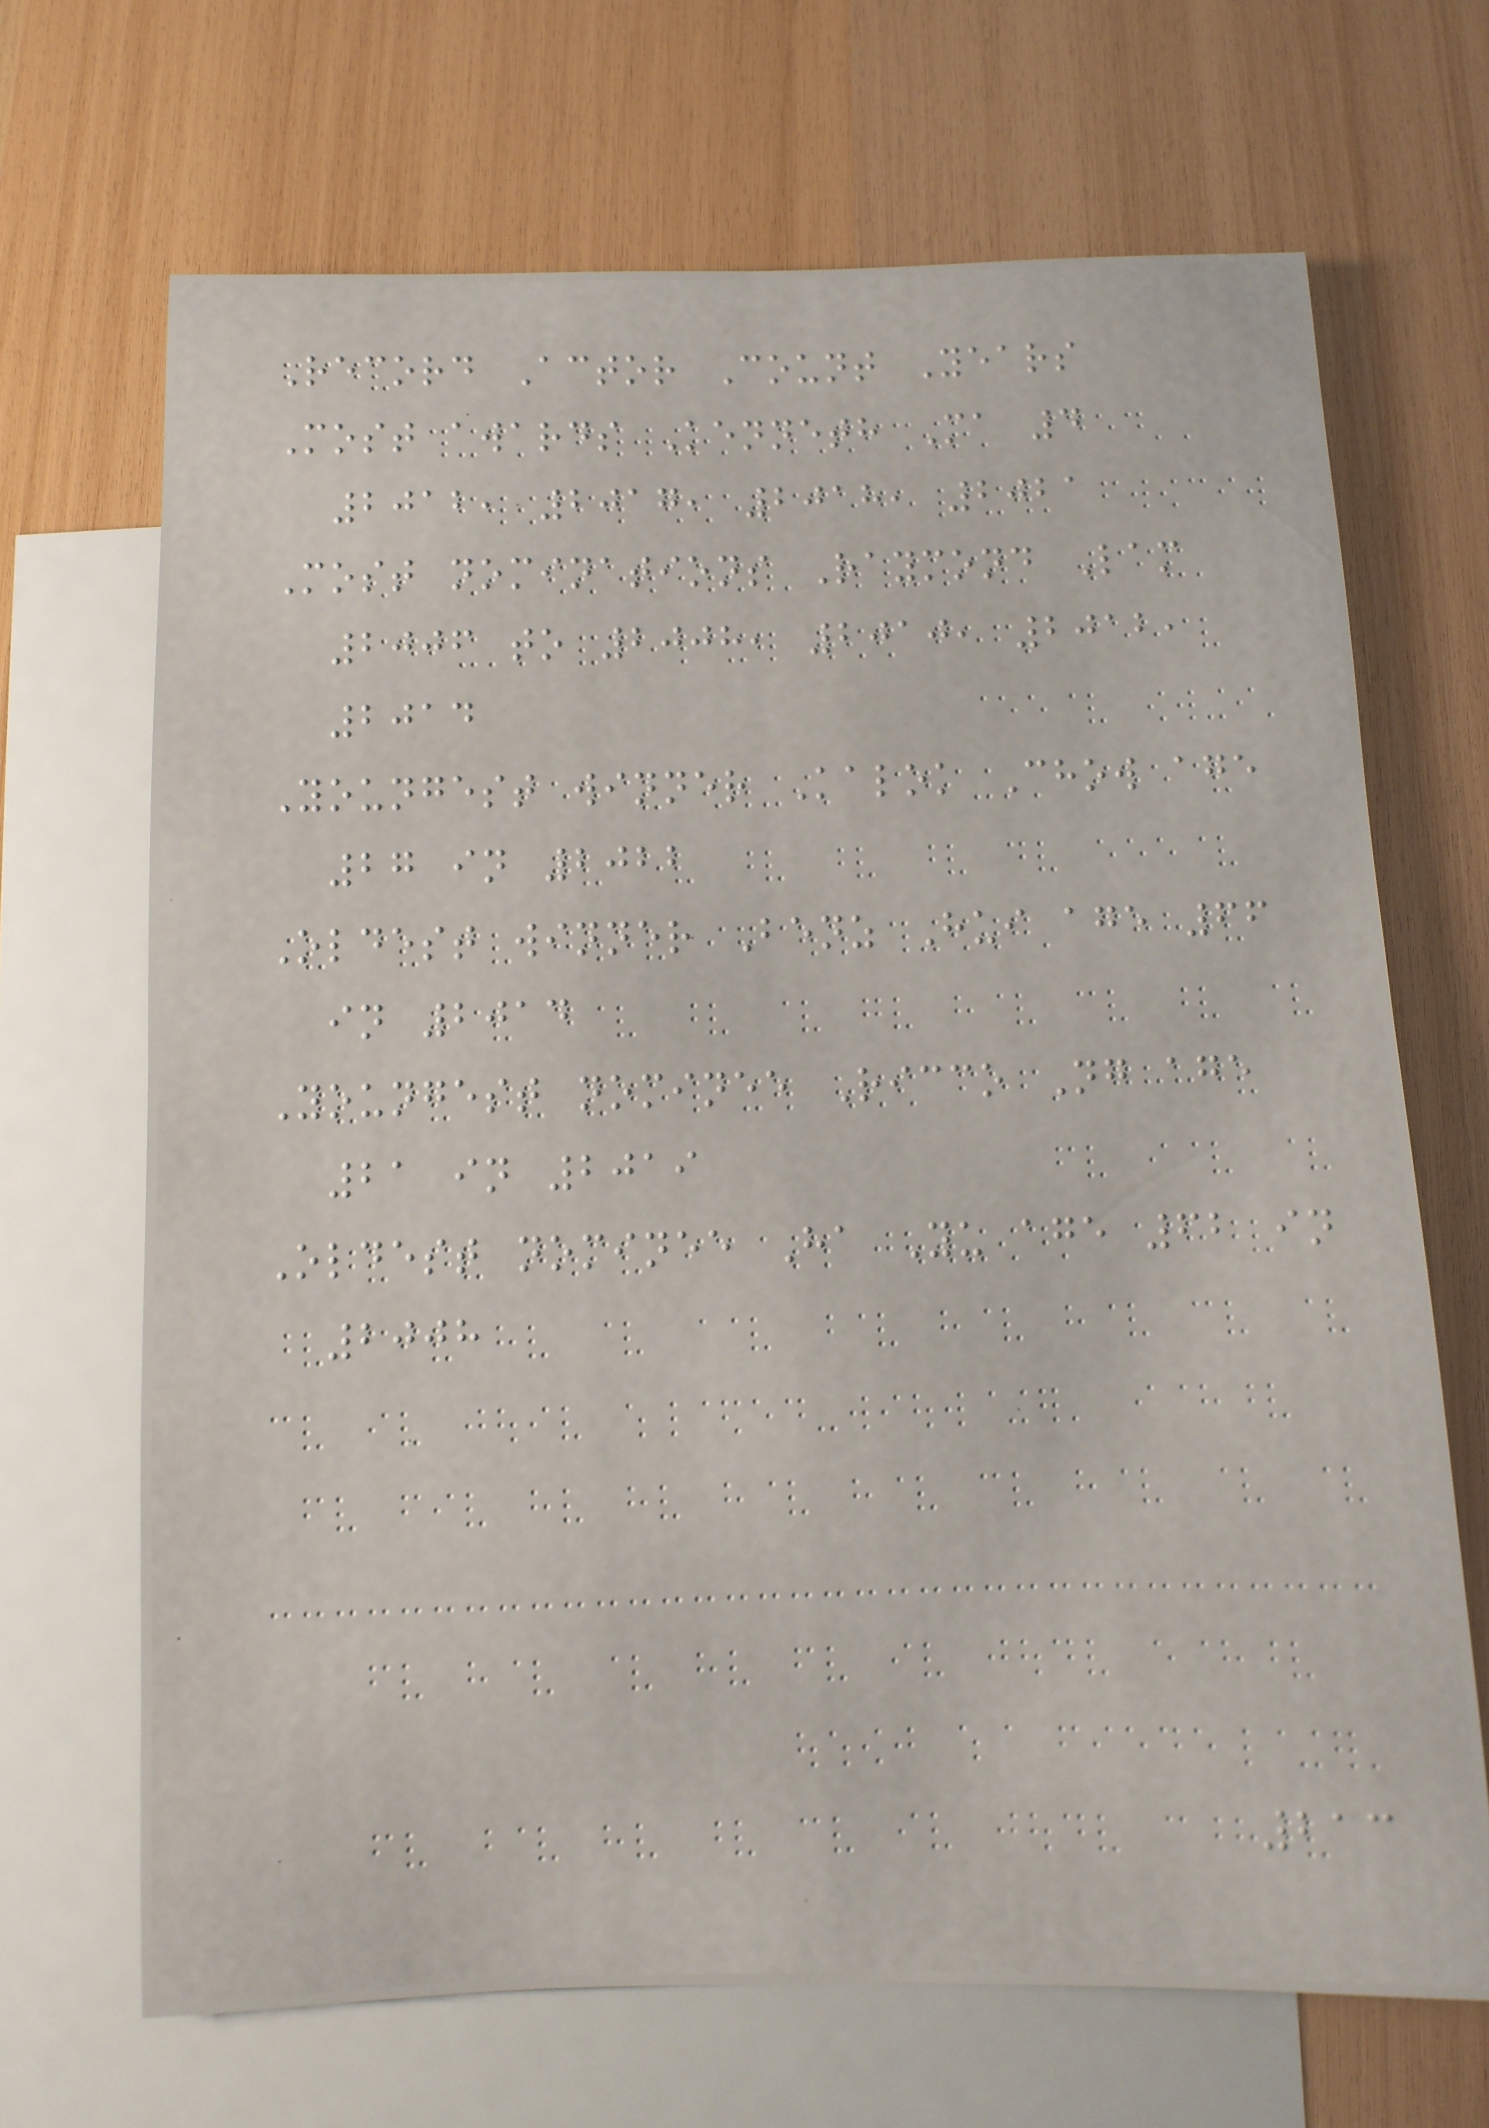Record Actor Count Years
Most awards Kenneth Ma 4
2012, 2017, 2018, 2021
Most nominations Raymond Lam
2006 to 2008, 2010, 2012,
2014
Youngest winner Kalok Chow age
27 in 2022
Oldest winner Benz Hui age 66
in 2014
Youngest nominee Ricco Ng age
21 in 2019
Oldest nominee Ha Yu age 62 in
2008
213
